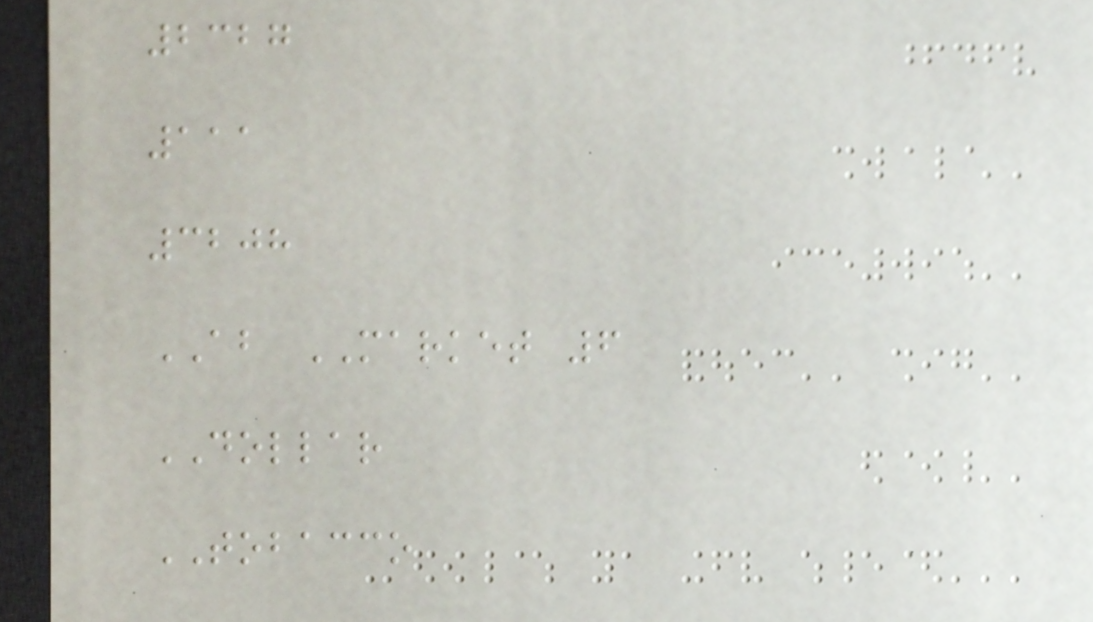2327
111
3208
AB MARKET 6
DOLLAR
TOBACCO
